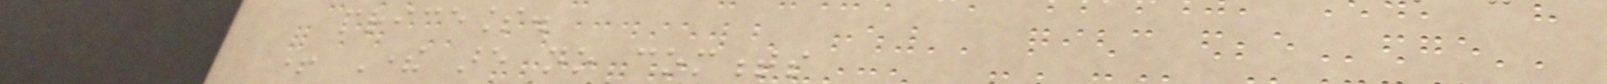priceless.
+ There are no comments
